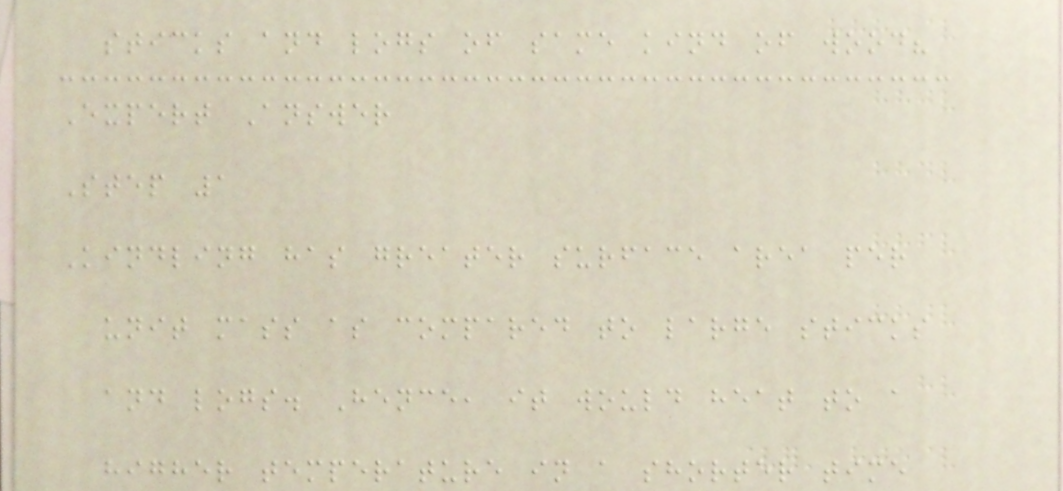sticks and logs of same kind of wood?
Expert Answer
Step 1
Kindling has greater surface area per
unit mass as compared to large sticks
and logs. Hence, it would heat to a
higher temperature in a shorter time
